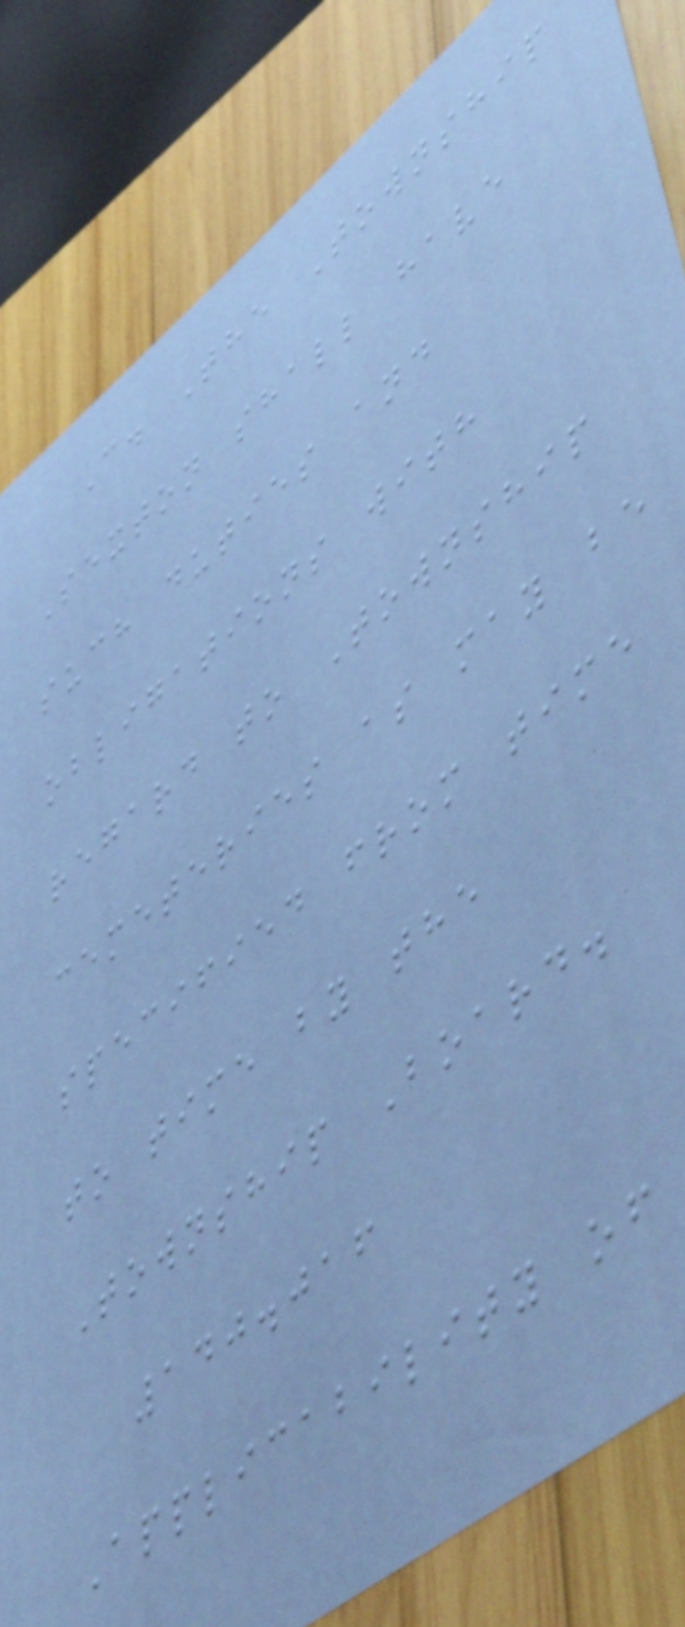C. The Township
Sexton shall have
such duties and
obligations with
regard to Township
cemeteries as may be
specified from time
to time by the
Township Board.
140.016
Applicability of
